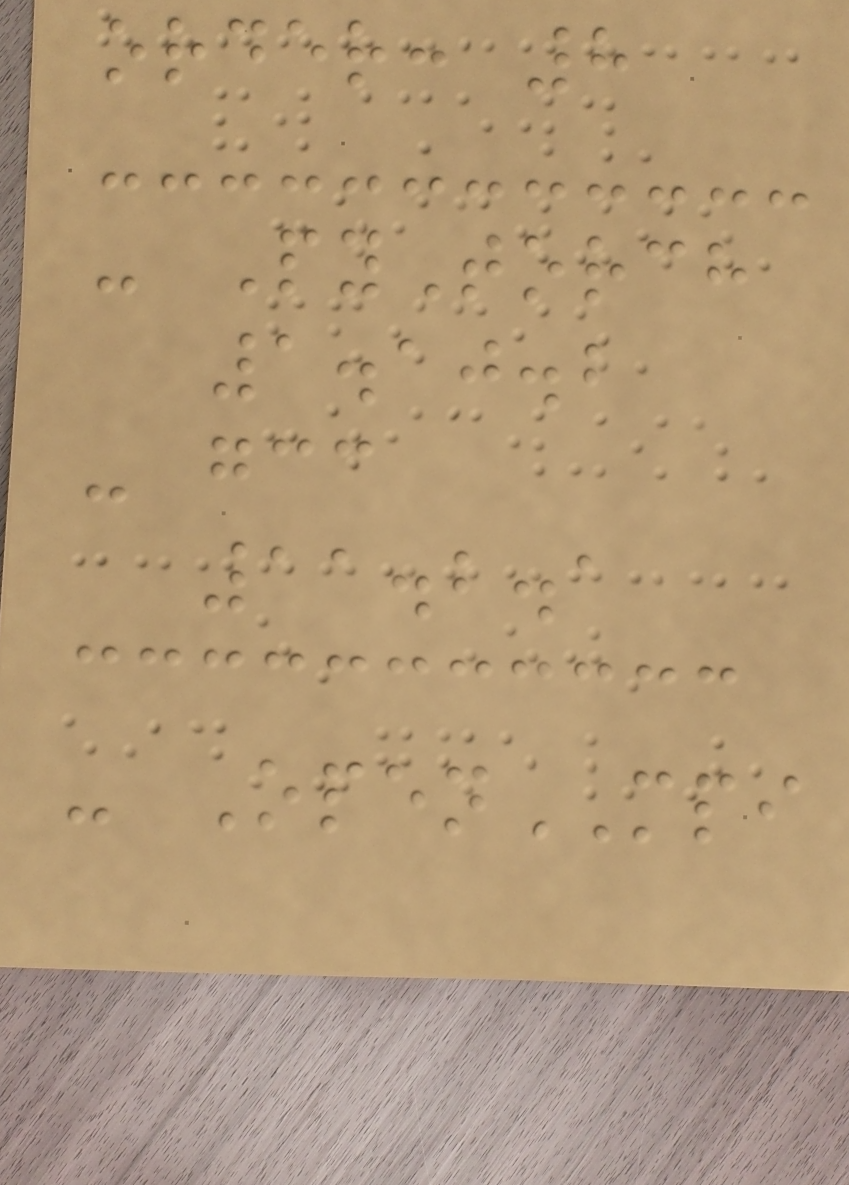order: 8
- PyTorch
1.10.2
- gcc
11.2.1
- OpenMPI
